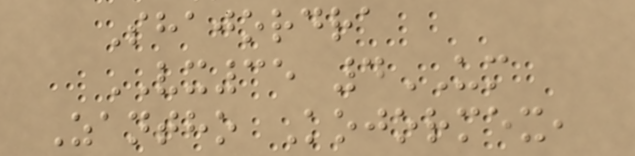Shajordra
VX35 4UM
Zantho Kojormex,
